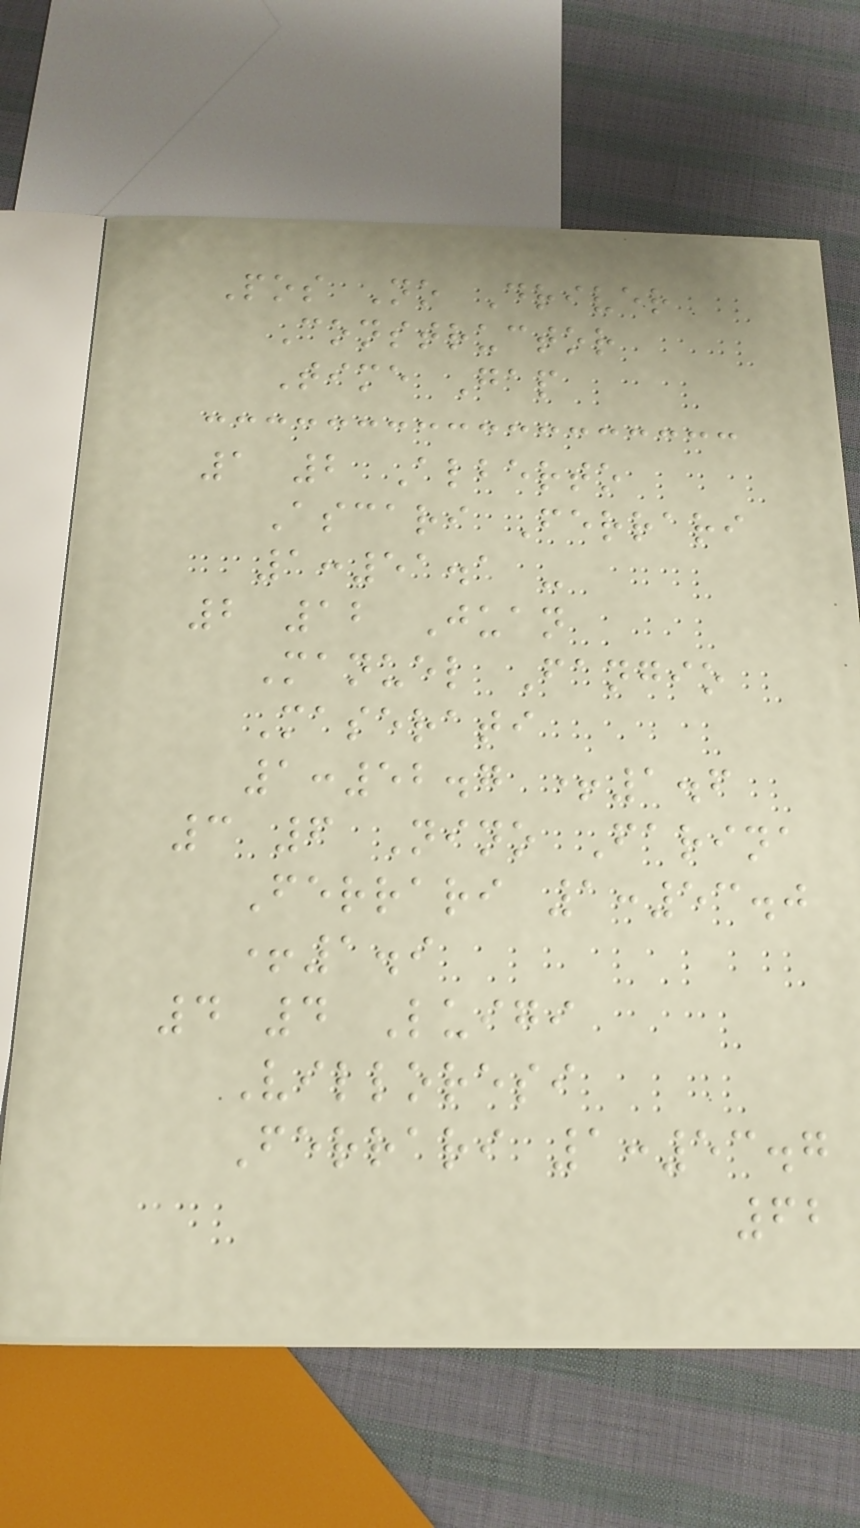Pos No Driver
Constructor
Time Gap
1 2 Alberto
Ascari Ferrari
1:51.1 -
2 12 Juan
Manuel Fangio
Maserati
1:52.7 +1.6
3 6 Nino Farina
Ferrari 1:53.0
+1.9
4 4 Luigi
Villoresi
Ferrari 1:53.7
62
